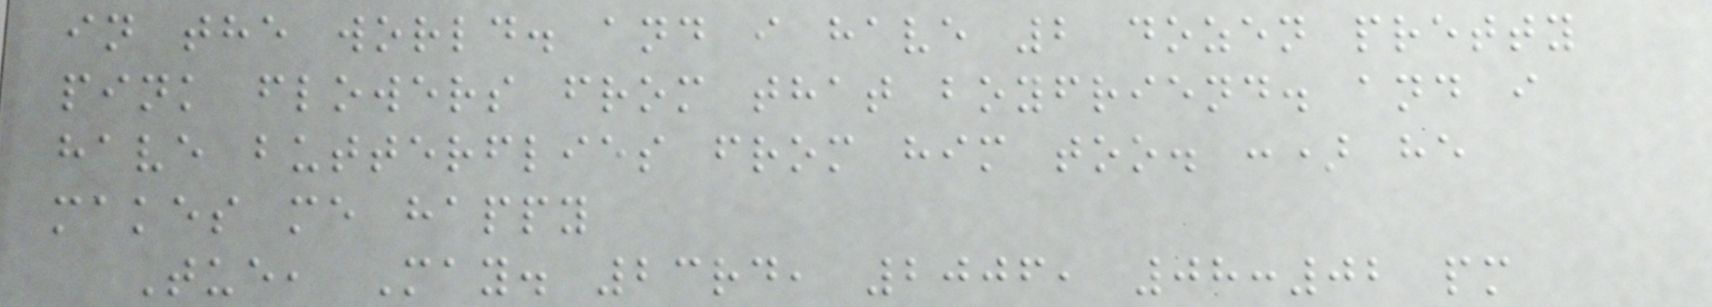in the world. and i have 2 dozen pretty
pink flowers from that boyfriend. and i
have butterflies from him too. :) he
makes me happy
Tue, May. 23rd, 2006, 08:02 pm
